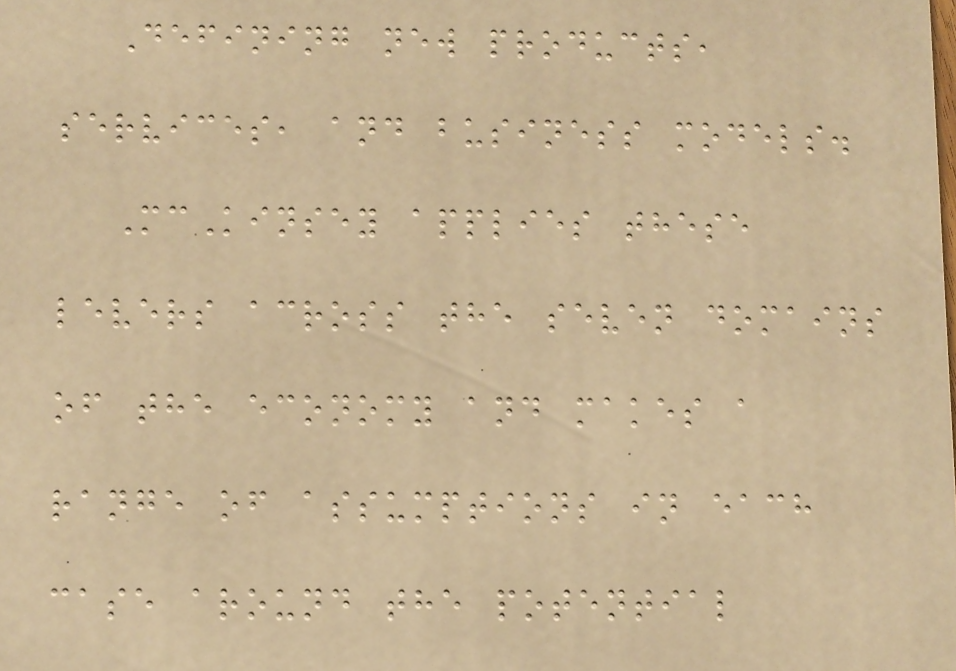Defining new products,
services, and business models.
McKinsey applies these
levers across the seven domains
of the economy and makes a
range of assumptions in each
case around the potential
